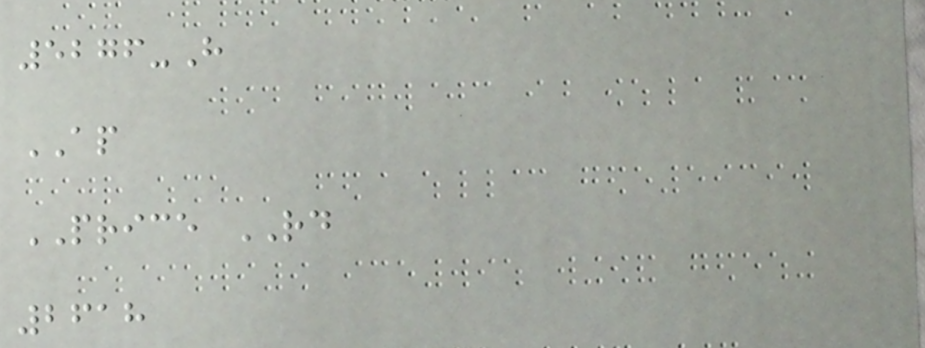5276-H
AP
PRICE RD
2618
